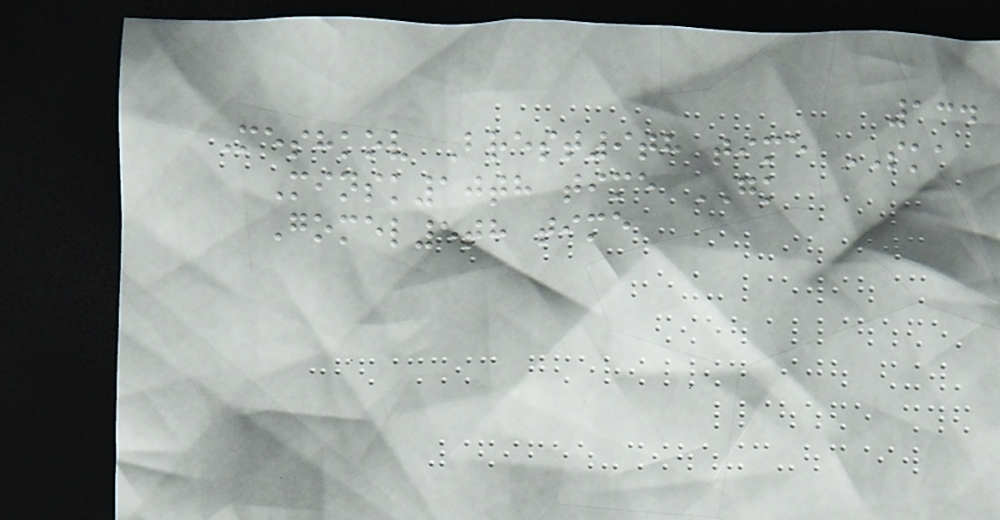134
Meshkov Brest9th time SKA
Minsk10th time GK
Gomel5th time
